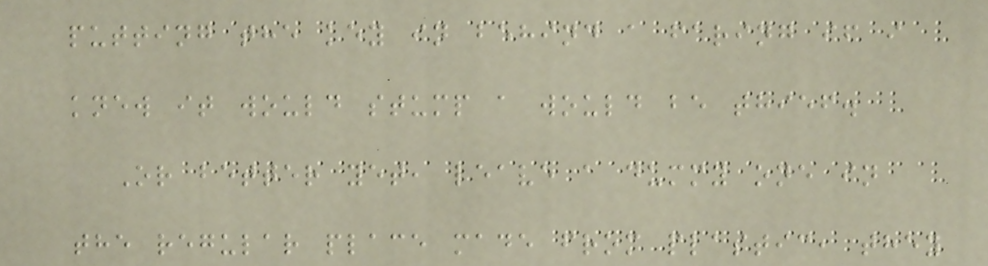putting the key in behind a faring if i
knew it would stump a would be thief.
Or better yet, leave a dummy one in
the regular place made from plastic, they
